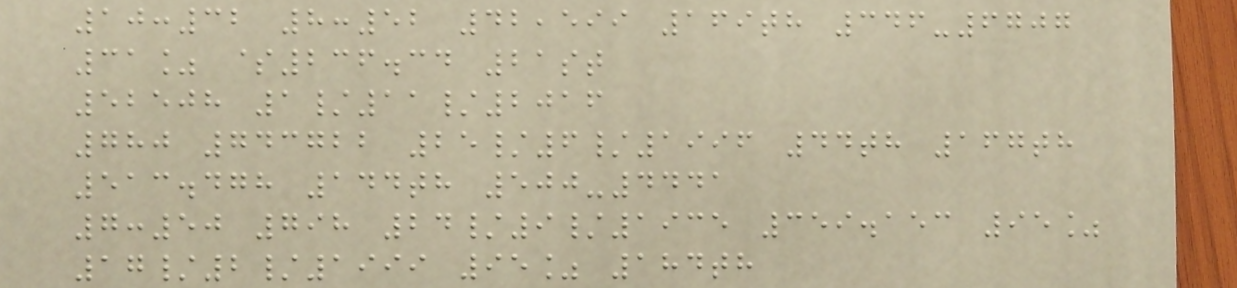10:32 8:52 42,599 169th 346-6707
31% $236.34 21st
52508 1/11/2016
780 743722 25/6/1996 44th 167th
513.478 144th 500-4441
7:50 798 24/9/1935 359.153 95%
17/2/1999 95% 184th
